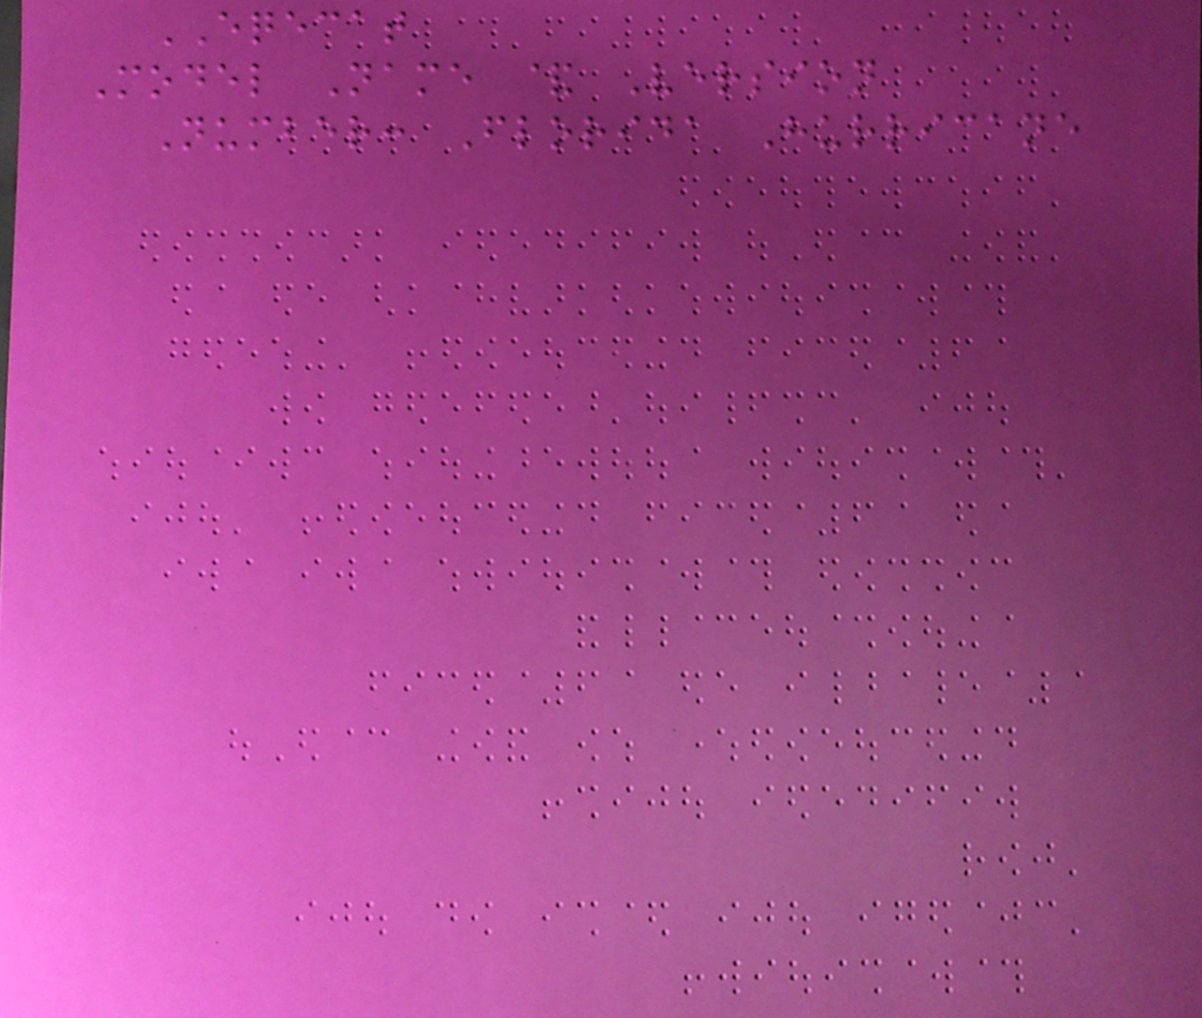EQECAT
Model Name & Version
Number: Florida Hurricane
